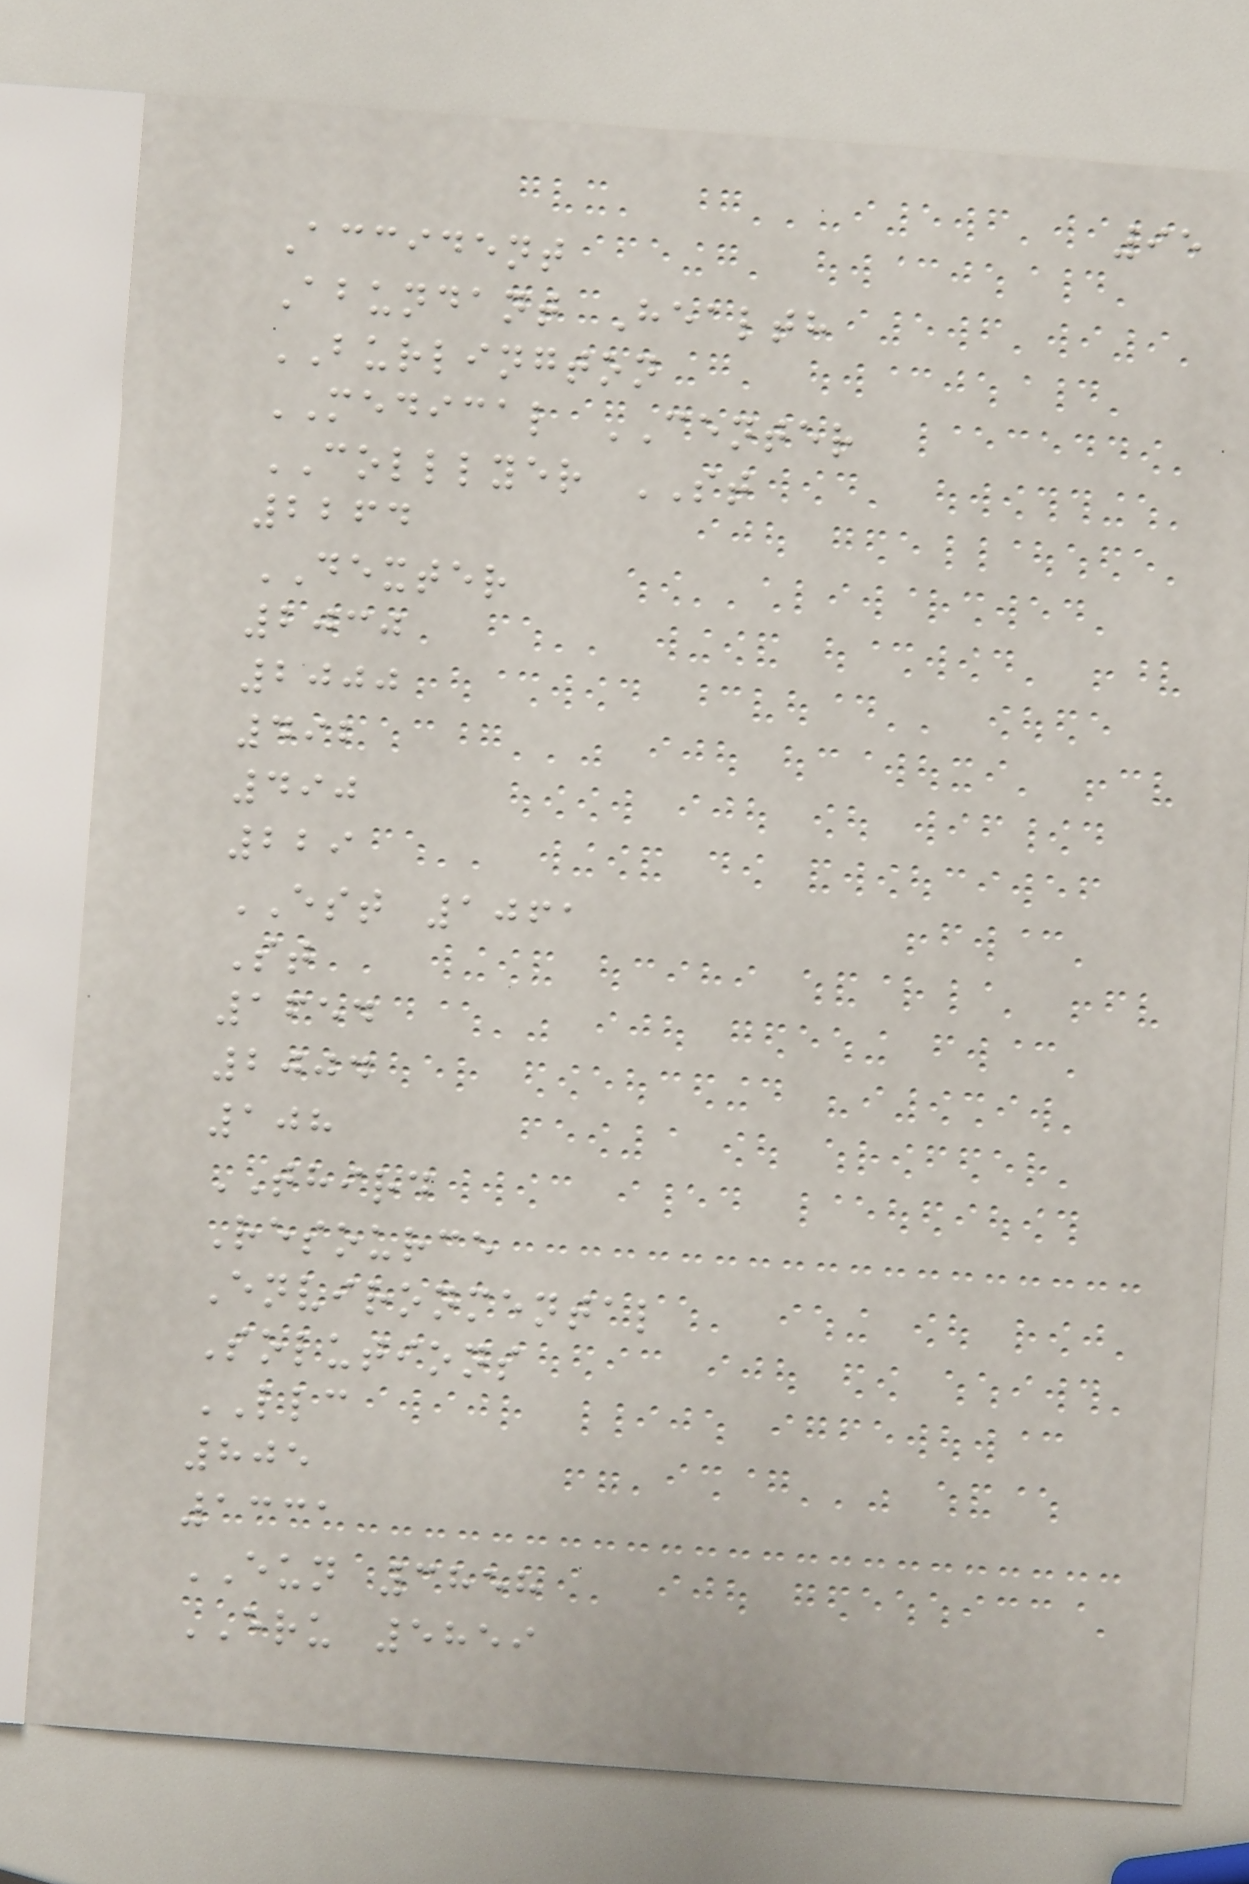95
Accident
Abundant Health
BURLINGTON
MEDICAL CENTER
COLLLYER ST
2264
DEXTER
2030
2000
492
490
229
EST 1061
St
1654
2004
108
THIRD
Resource
Environmental
Solutions
LLC
805
1331
EUN 3858
ERU 5859
